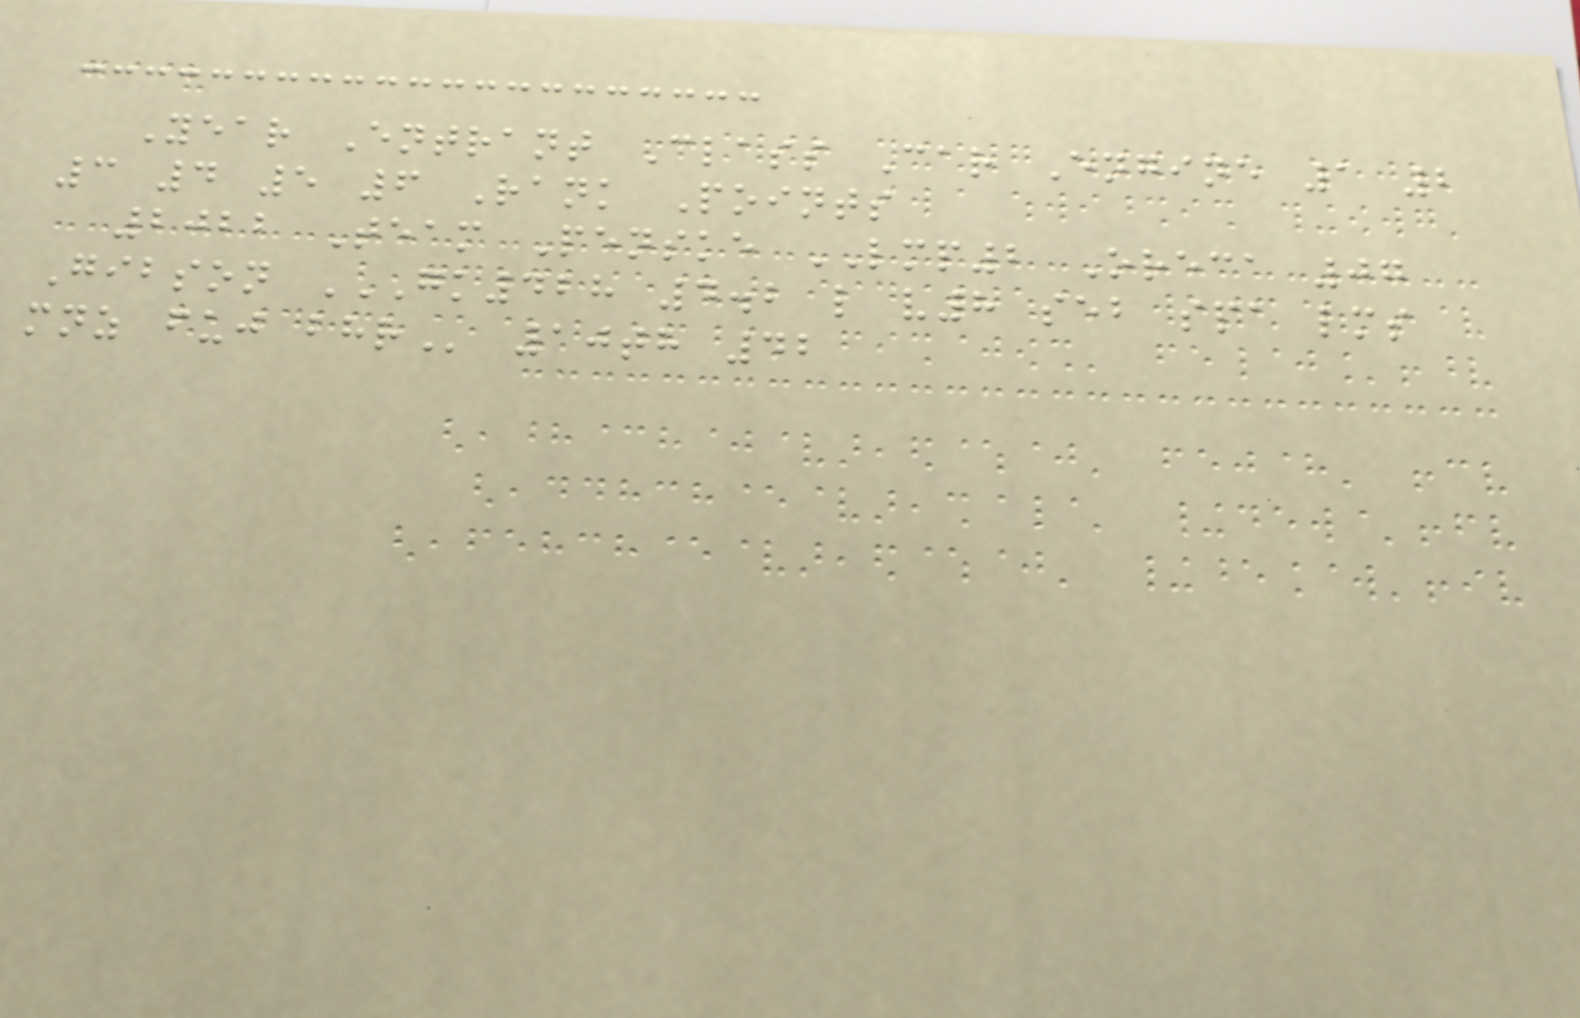Year Entrant Class Car Engine 1 2
3 4 5 6 Rank Points
2022 Team Penske LMP2 Oreca 07
Gibson GK428 4.2 L V8 SEB SPA LMS
MNZ FUJ BHR 10th 42
